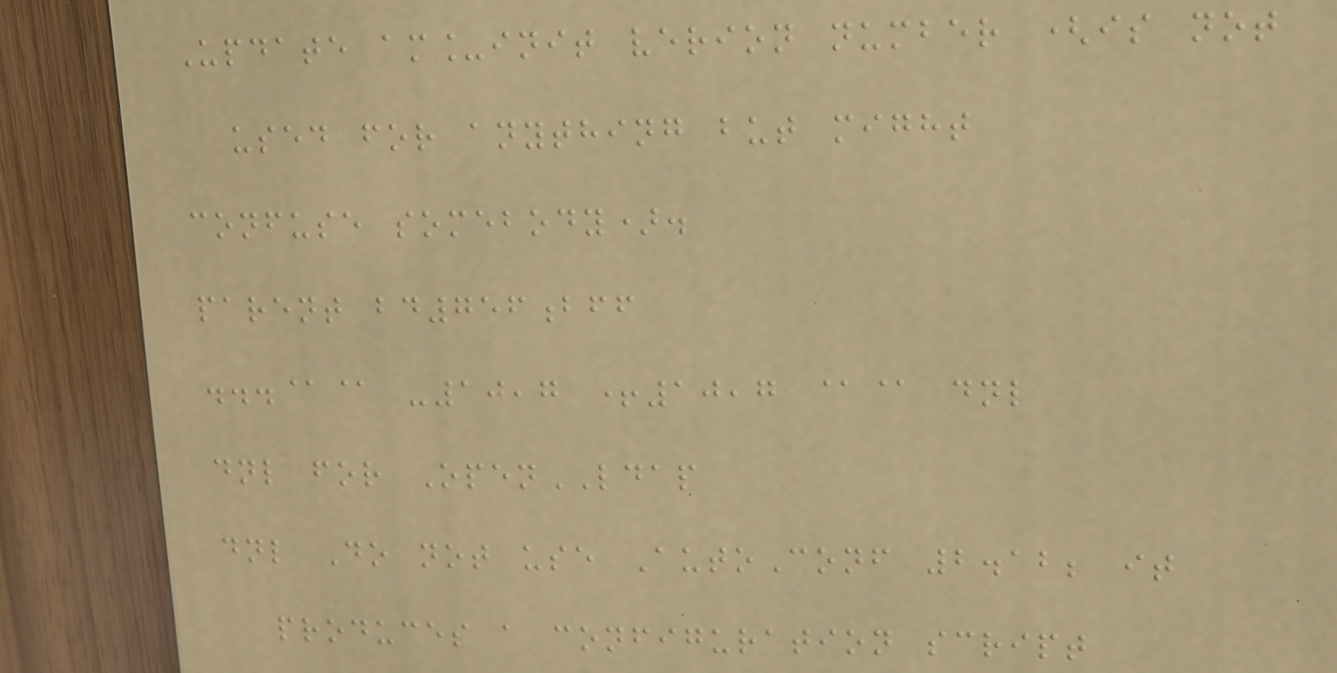Update am_init verion number (is not
used for anything but might
confuse somebody).
parent bd756bff
...@@ -10,7 +10,7 @@ dnl
dnl for OpenLDAP
dnl Do not use AutoConf 2.12; it
produces a configuration script
